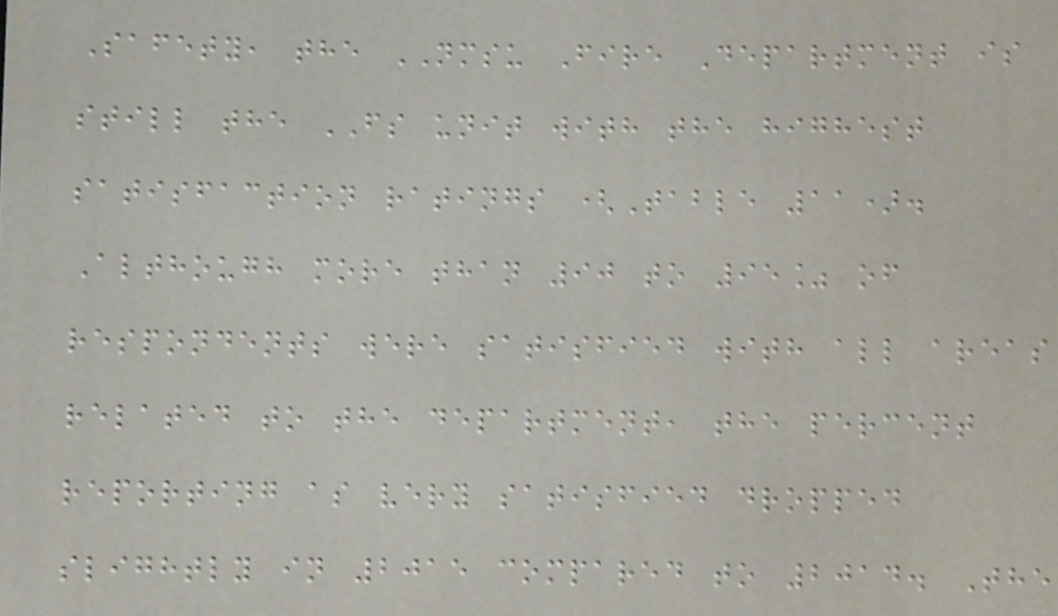Safety, the NMSU Fire Department is
still the FS unit with the highest
satisfaction ratings (Table 11).
Although more than 90 to 95% of
respondents were satisfied with all areas
related to the department, the percent
reporting as very satisfied dropped
slightly in 2015 compared to 2014. The
